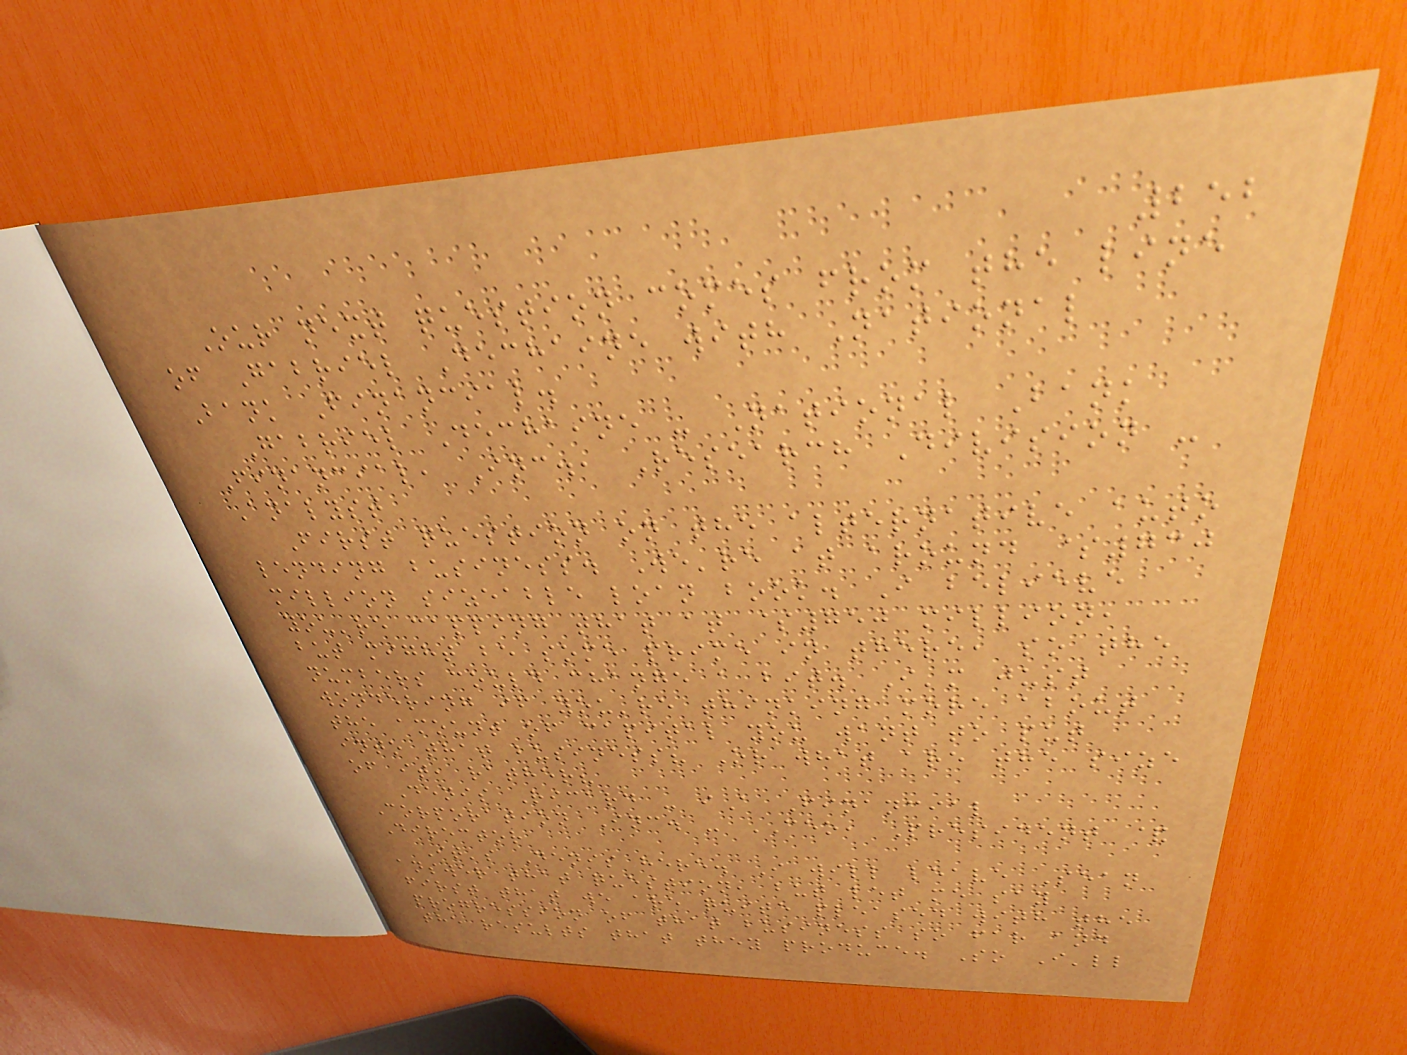252
Our next question comes from the line
of Gabriel Dechaine with National
Bank Financial.
Gabriel Dechaine - National Bank
Financial, Inc., Research Division -
Analyst
First question on the alternative auto
lending business. We're at around $730
million sizeable loan book. I believe
you're capping that at $750 million,
but might be some prime in there, so the
numbers could change a bit. I'm just
wondering if you're thinking more about
the amount of capital you want to put
into that business? Or what are the size
of it, rather?
Denis Ricard - iA Financial
Corporation Inc. - CEO, President &
Director
It's Denis here. I will leave Sean
answer that question, but let me say
first that we are quite pleased with the
progression of that business so far and
the results that they produce. So I'll
